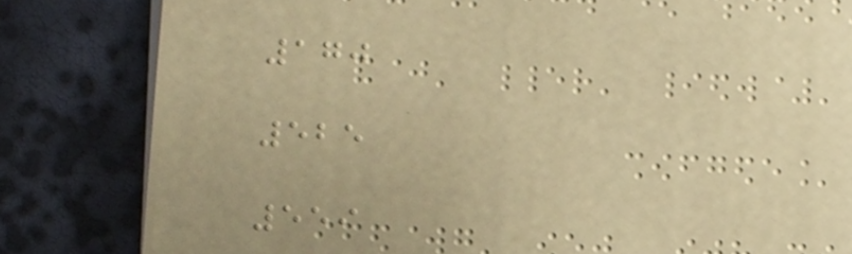170
525
559
